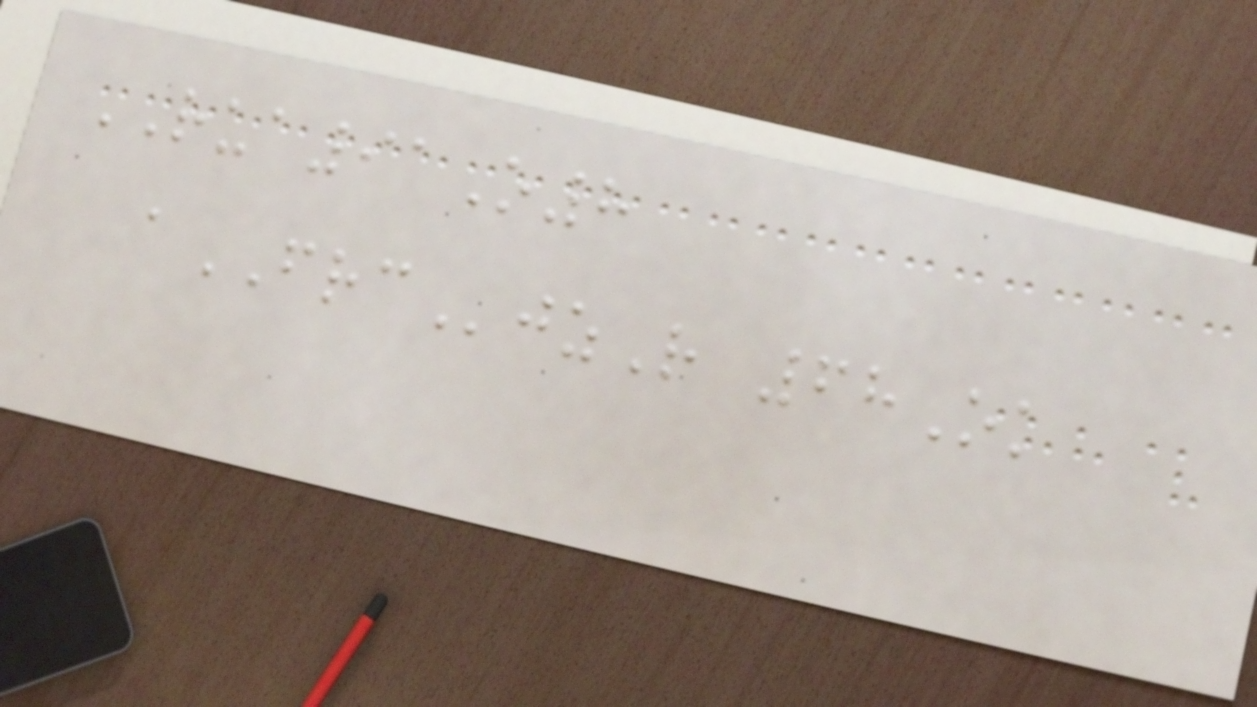RUA91O8
aFRCjzR 68Ok
